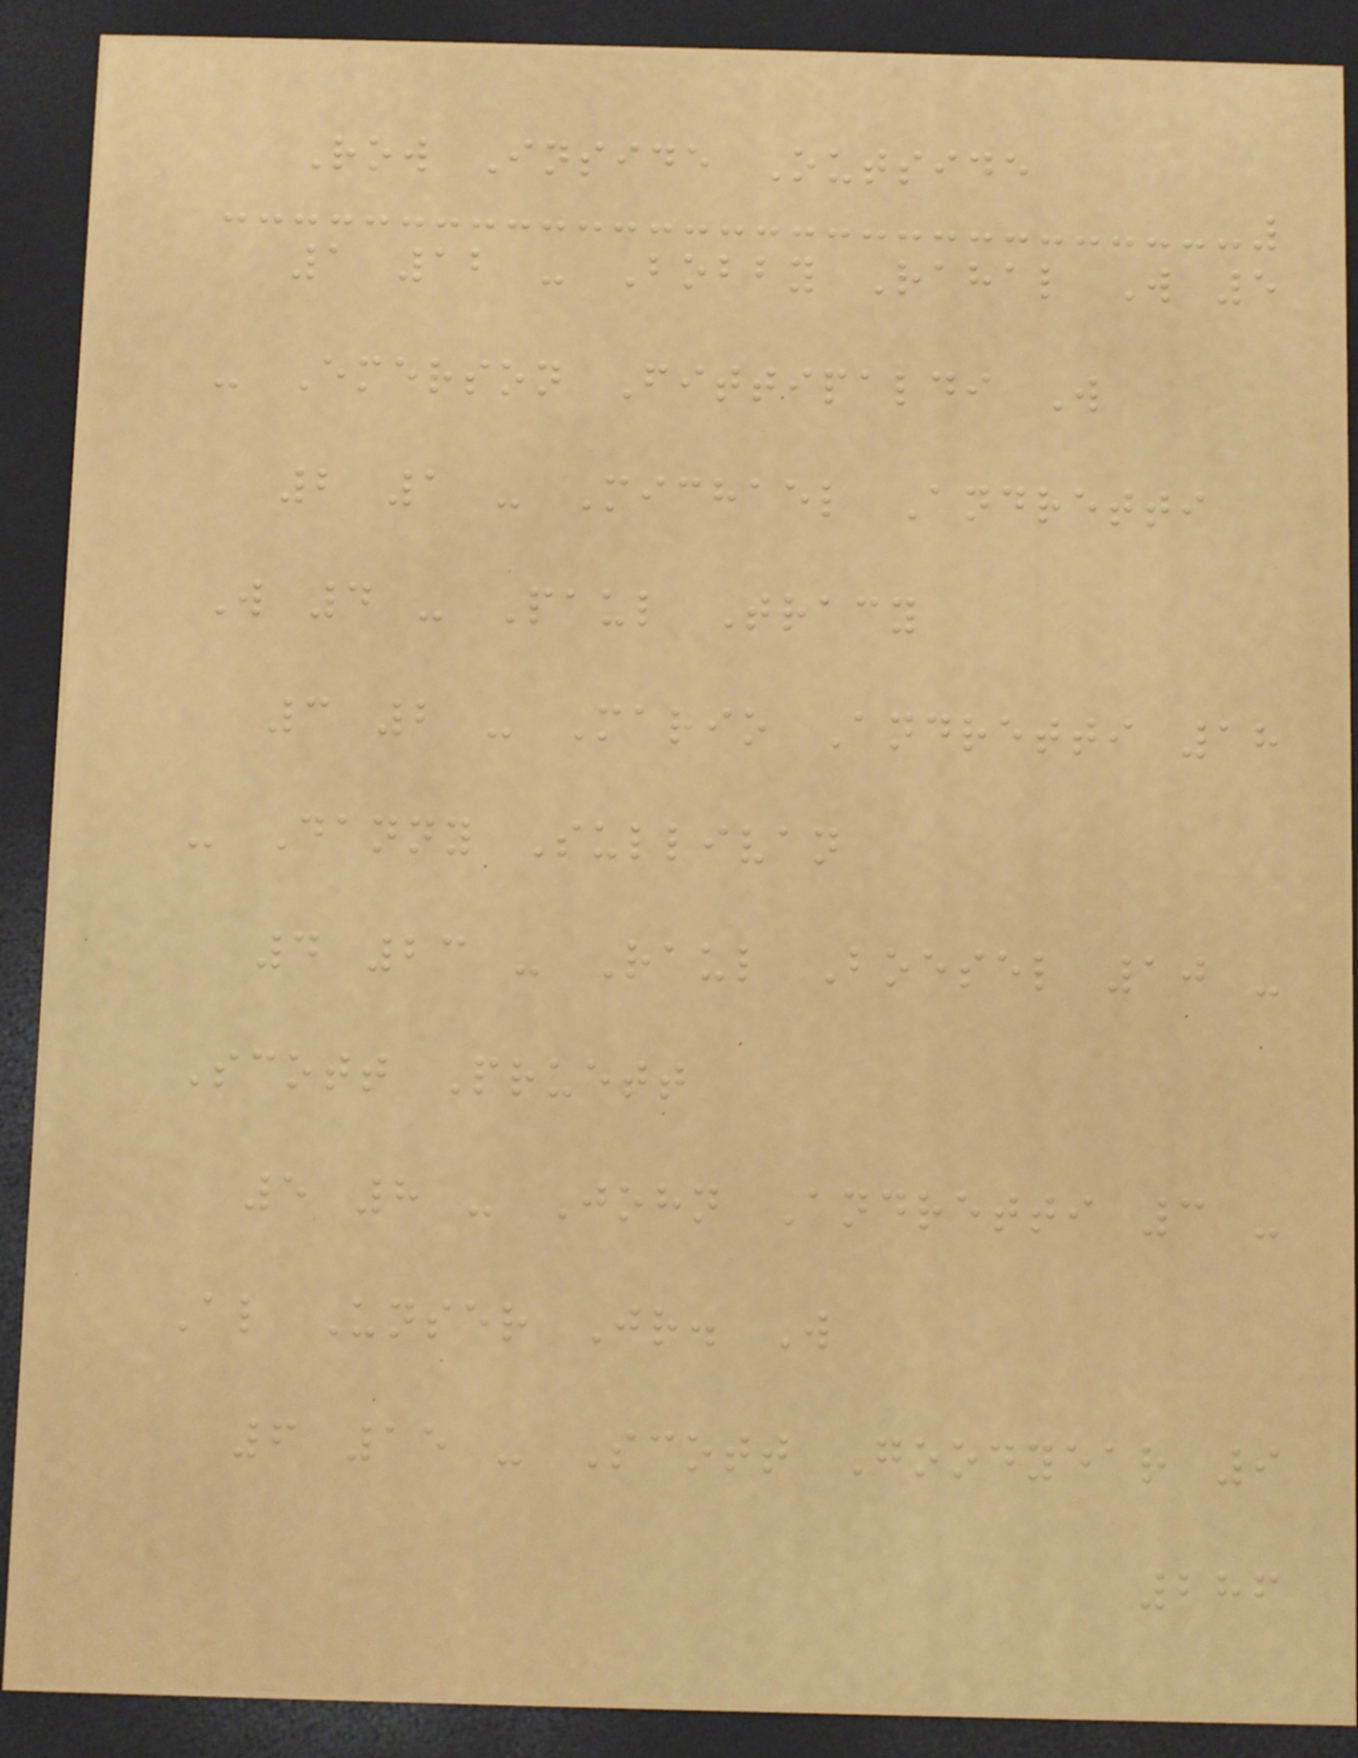Row Inside Outside
1 12 - Bobby Rahal W 5
- Emerson Fittipaldi W
2 1 - Michael Andretti
W 4 - Paul Tracy
3 2 - Mario Andretti 18
- Danny Sullivan
4 23 - Raul Boesel 10 -
Scott Pruett
5 8 - John Andretti 3 -
Al Unser Jr. W
6 15 - Scott Goodyear 9
286
